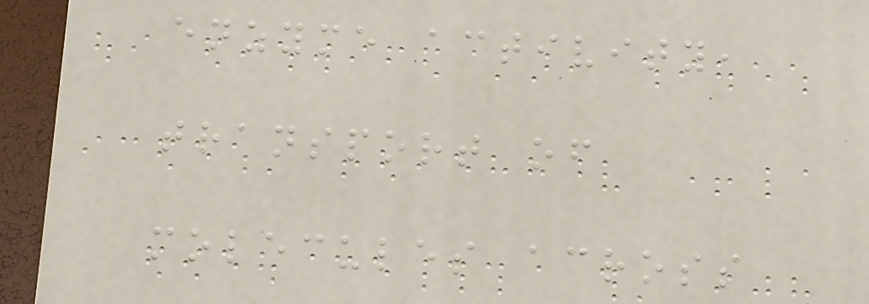enzyme activity,
transport of
molecules across
